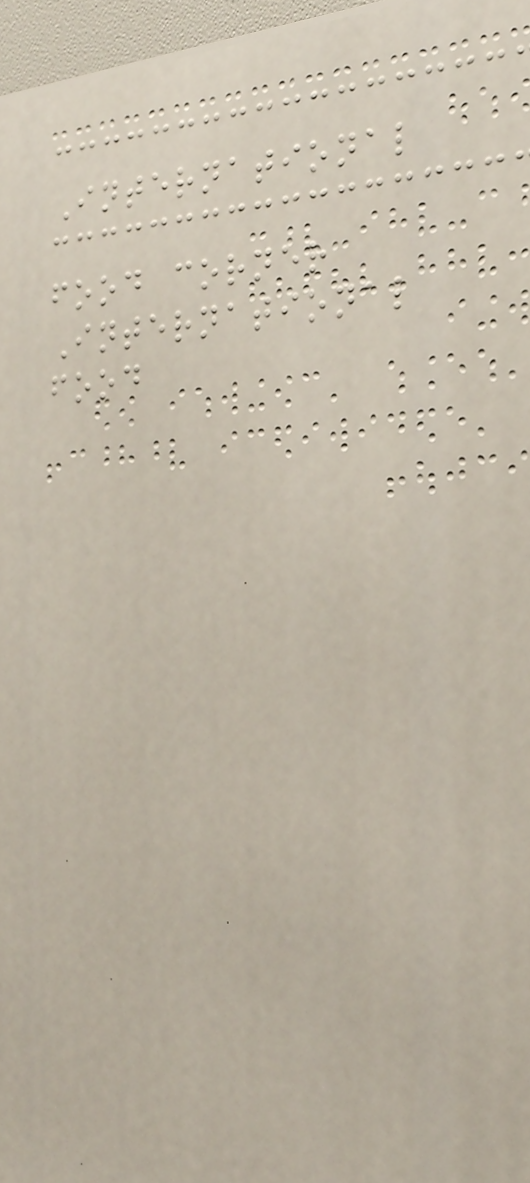International
food corner
International
food
